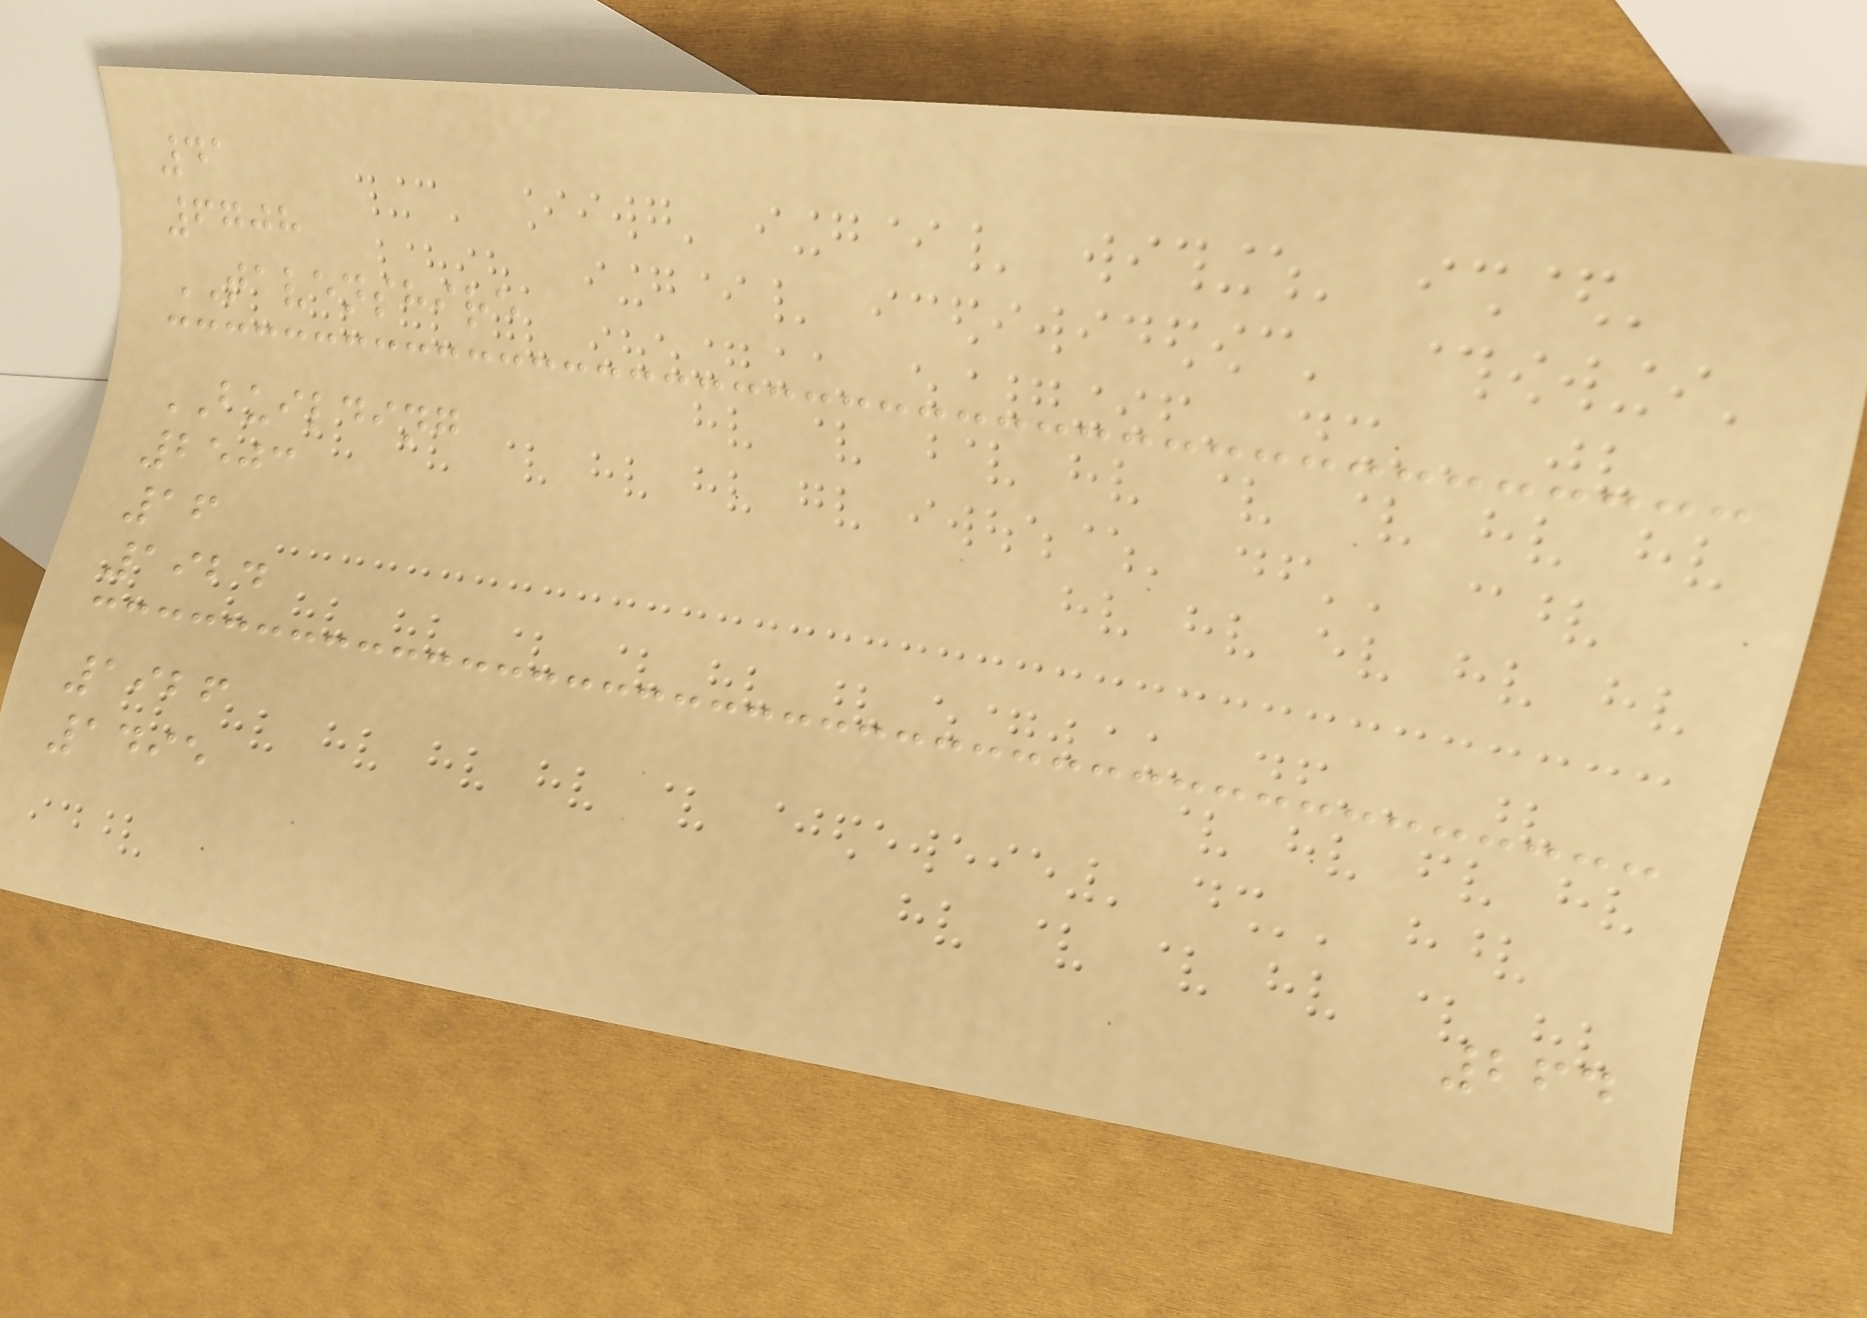41
6708
TAVENSHIRE
BUILDING
2503
16
1924
1926
1495
264
